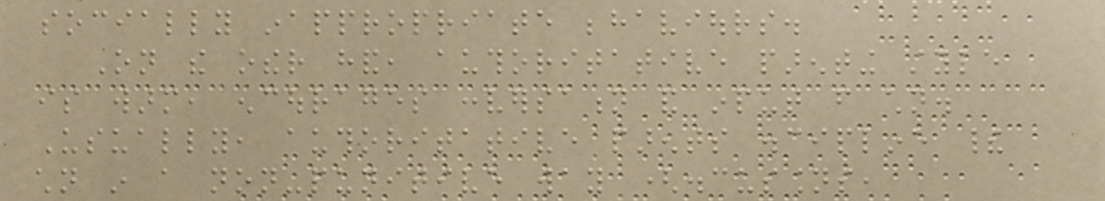socially inappropriate behaviours.
On the other hand, authoritative parenting style
is warm, encourages conversation and input from children.
Usually, authoritative parents discipline their
children in a non-punitive way (discussions,
